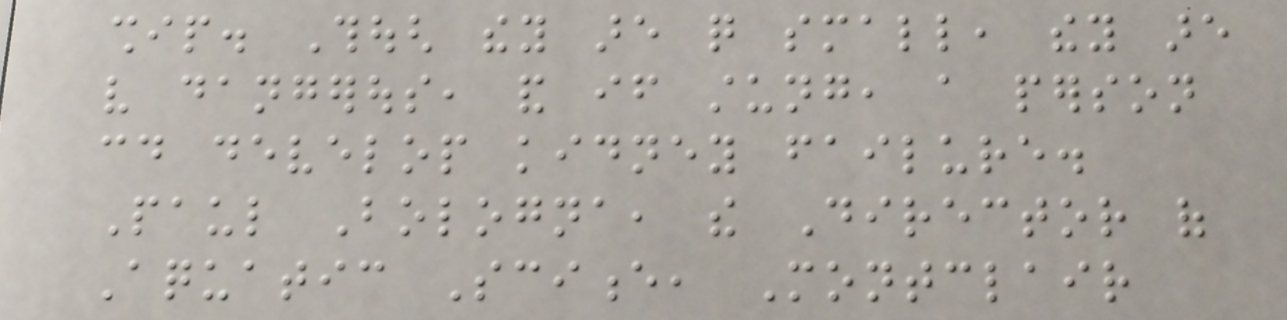ship. Though they are quite small, they are
very dangerous, and if stung, a person
could develop kidney failure.
Paul Bologna, the Director of
Aquatic Science, Montclair
